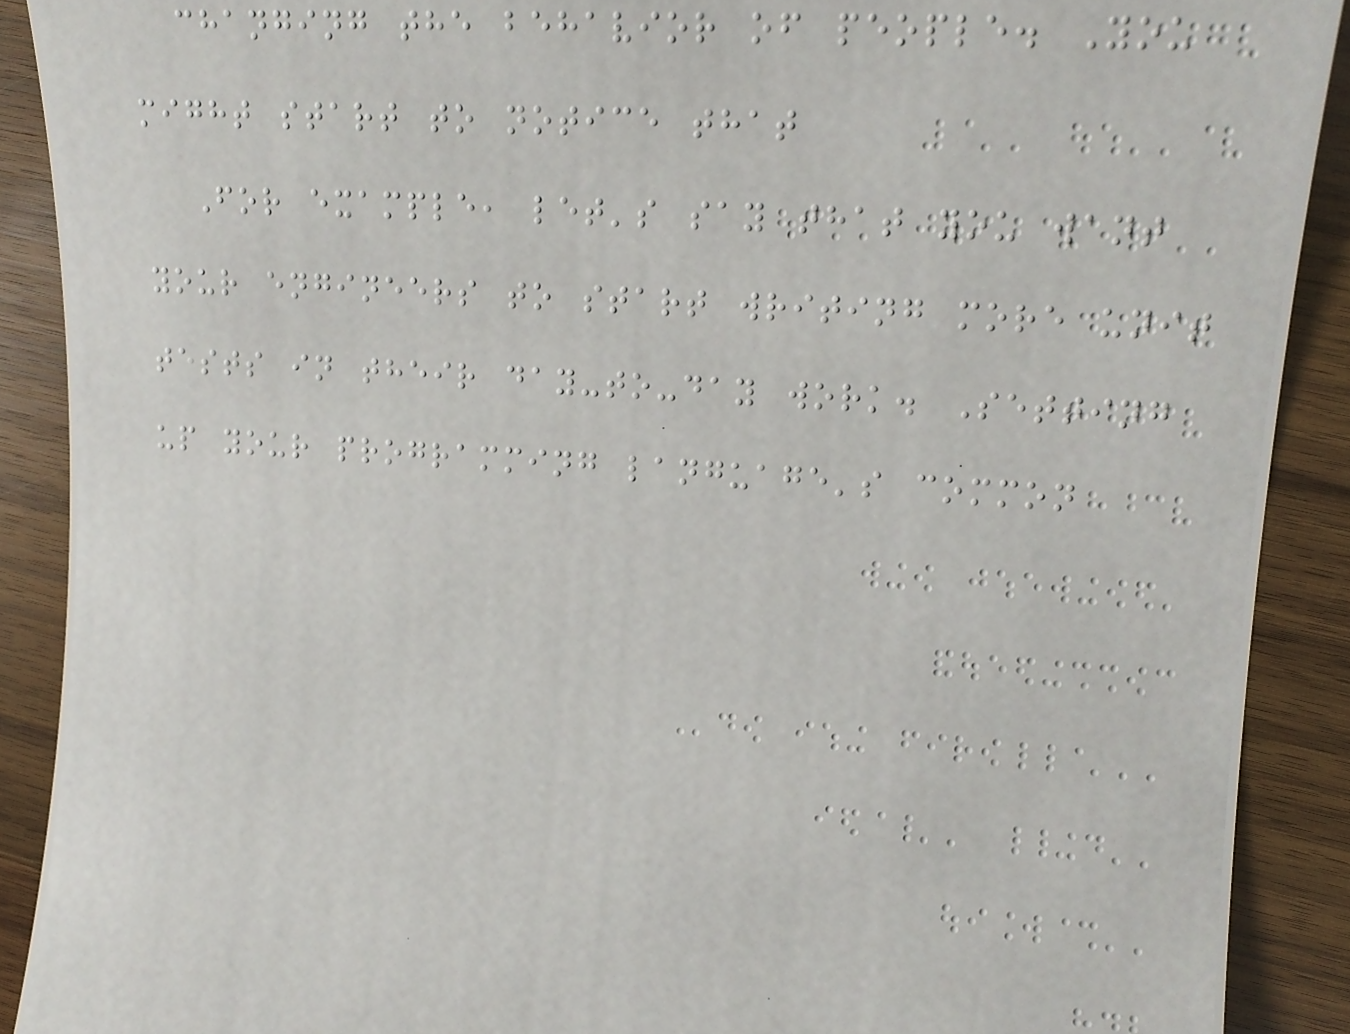changing the behavior of people. You
might start to notice that
For example, let's say that you want
your engineers to start writing more unit
tests in their day-to-day work. Setting
up your programming language's common
